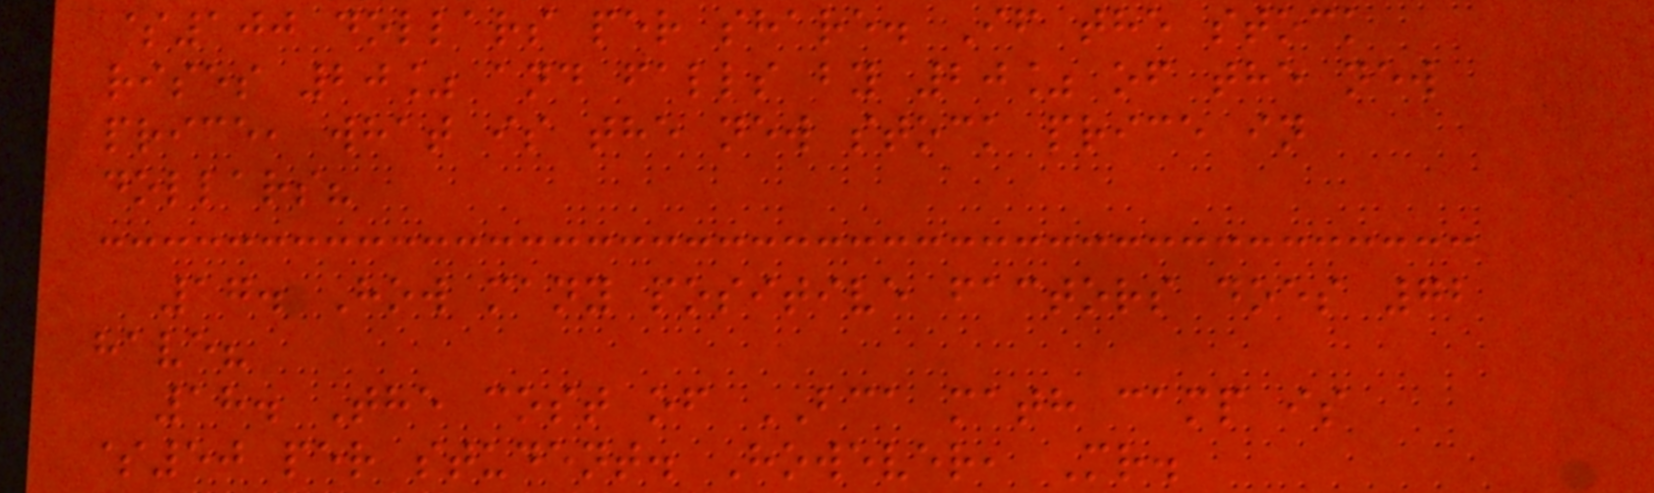$100 dollars per share. If the stock
rises 20% and falls by 20% of the new
price, what is the new stock price in
dollars?
17. How many positive factors does 72
have?
18. The cost of BCA math camp is
$50 per student. However, Mr.
